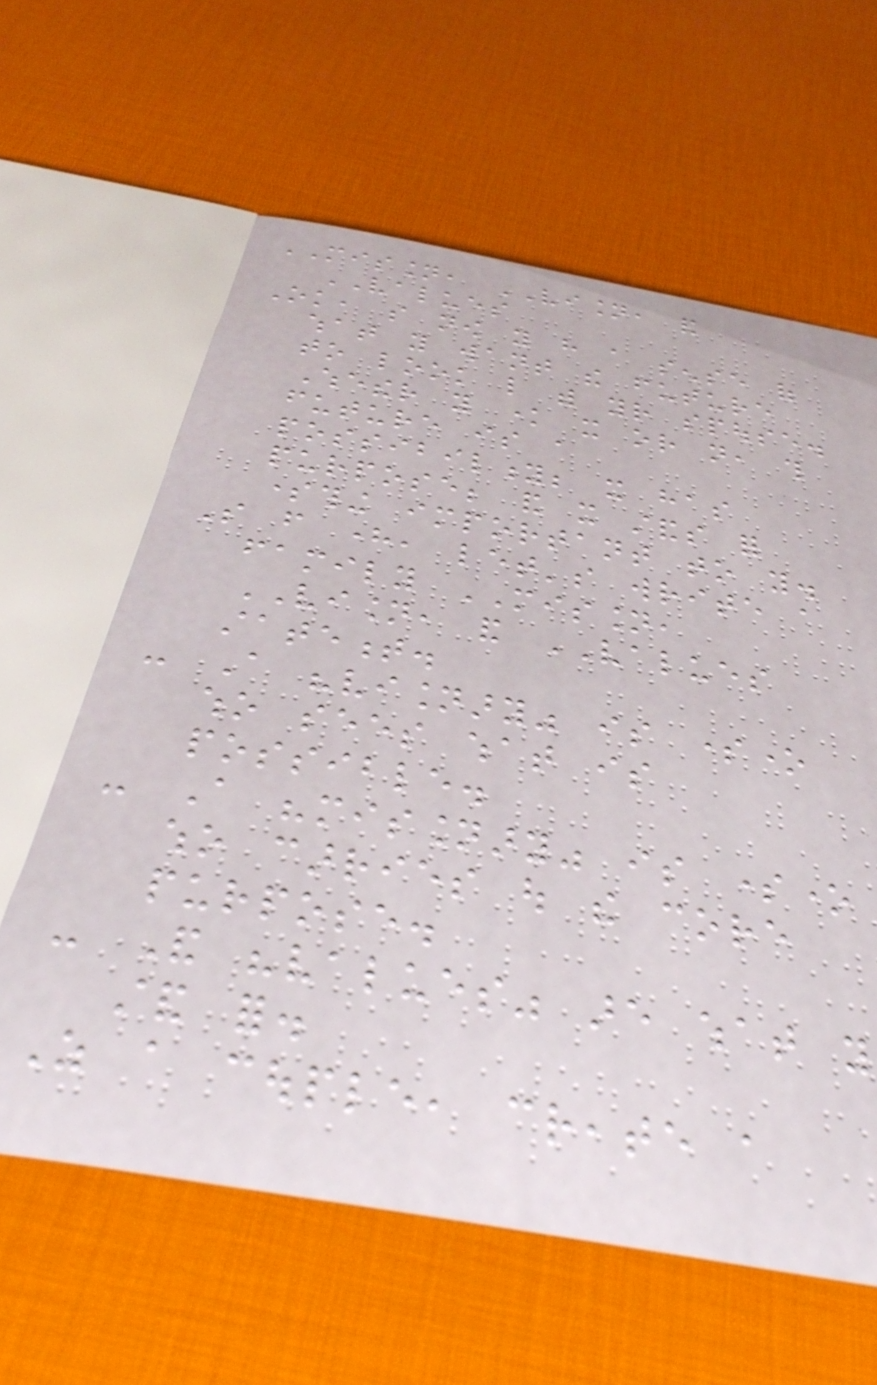MISSION, VISION, and
VALUES
Ok, so now you have a sense of
what you want the future
to look like with your spouse.
Whether you know it or not, this
future is a
possibility; it has
purpose; and it stands for
something important to you.
So from here, let's write a
family MISSION,
VISION, and VALUES
statement.
- A "visionary" is someone
who sees what is
possible.
- A "missionary" is someone
who carries out the core
purpose.
- And "values" are what you
stand for.
As a couple, create a
